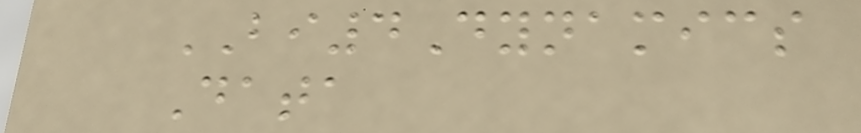BI4Dynamics
Data
